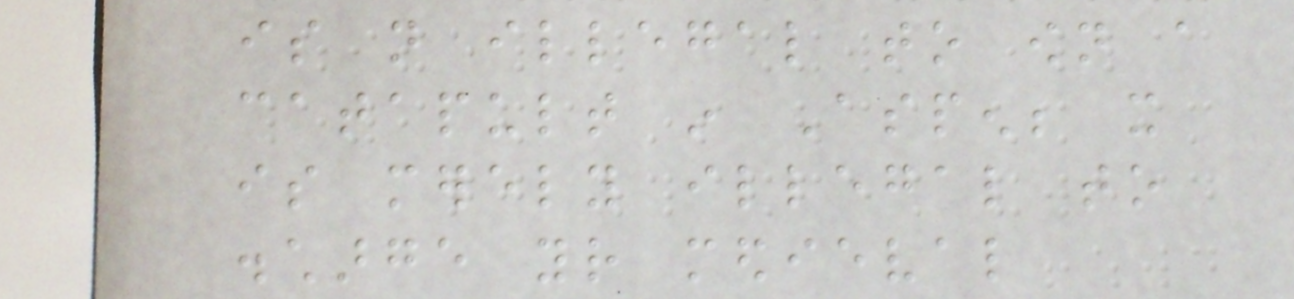is not illegal to own a
catapult in Aspen; it
is merely illegal to
discharge your medieval
